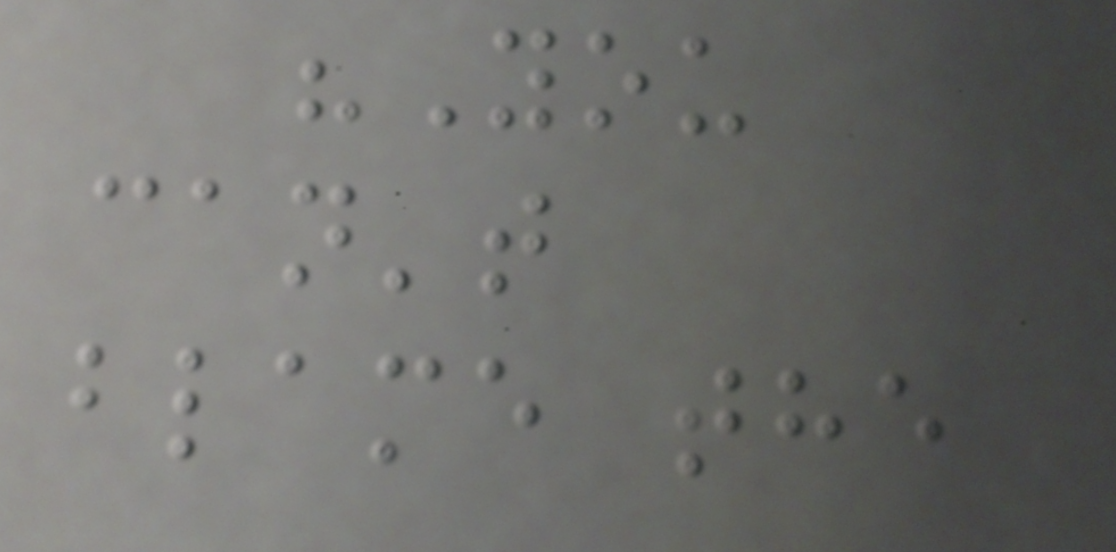"You
can't
blame the
